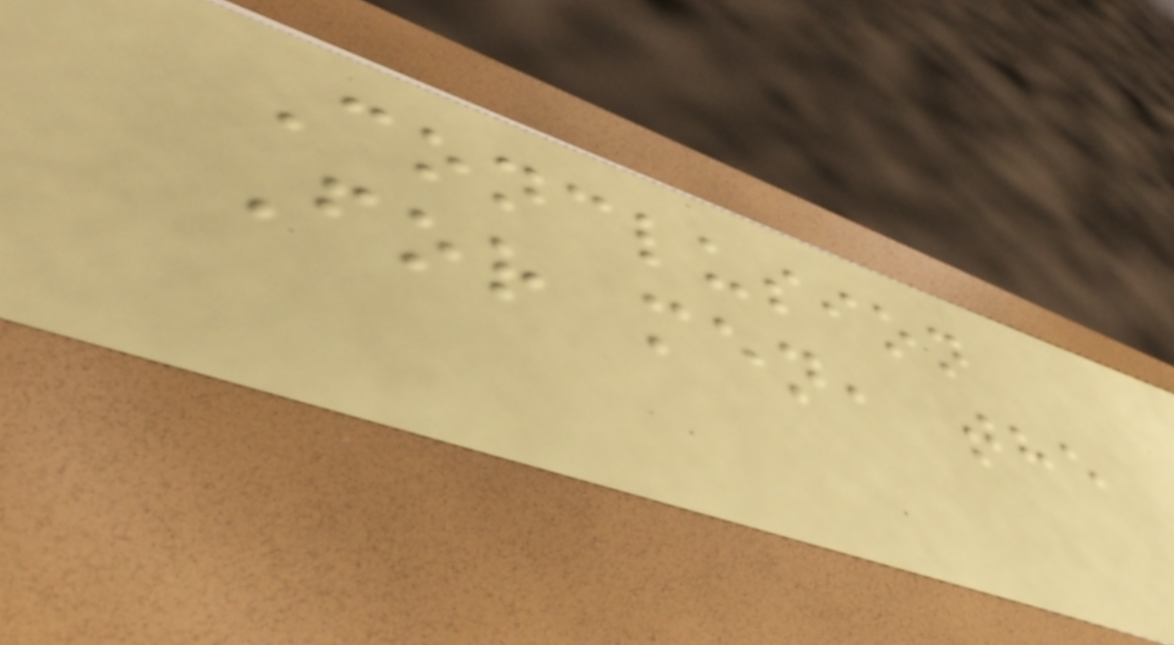Conclusion
For men, the
